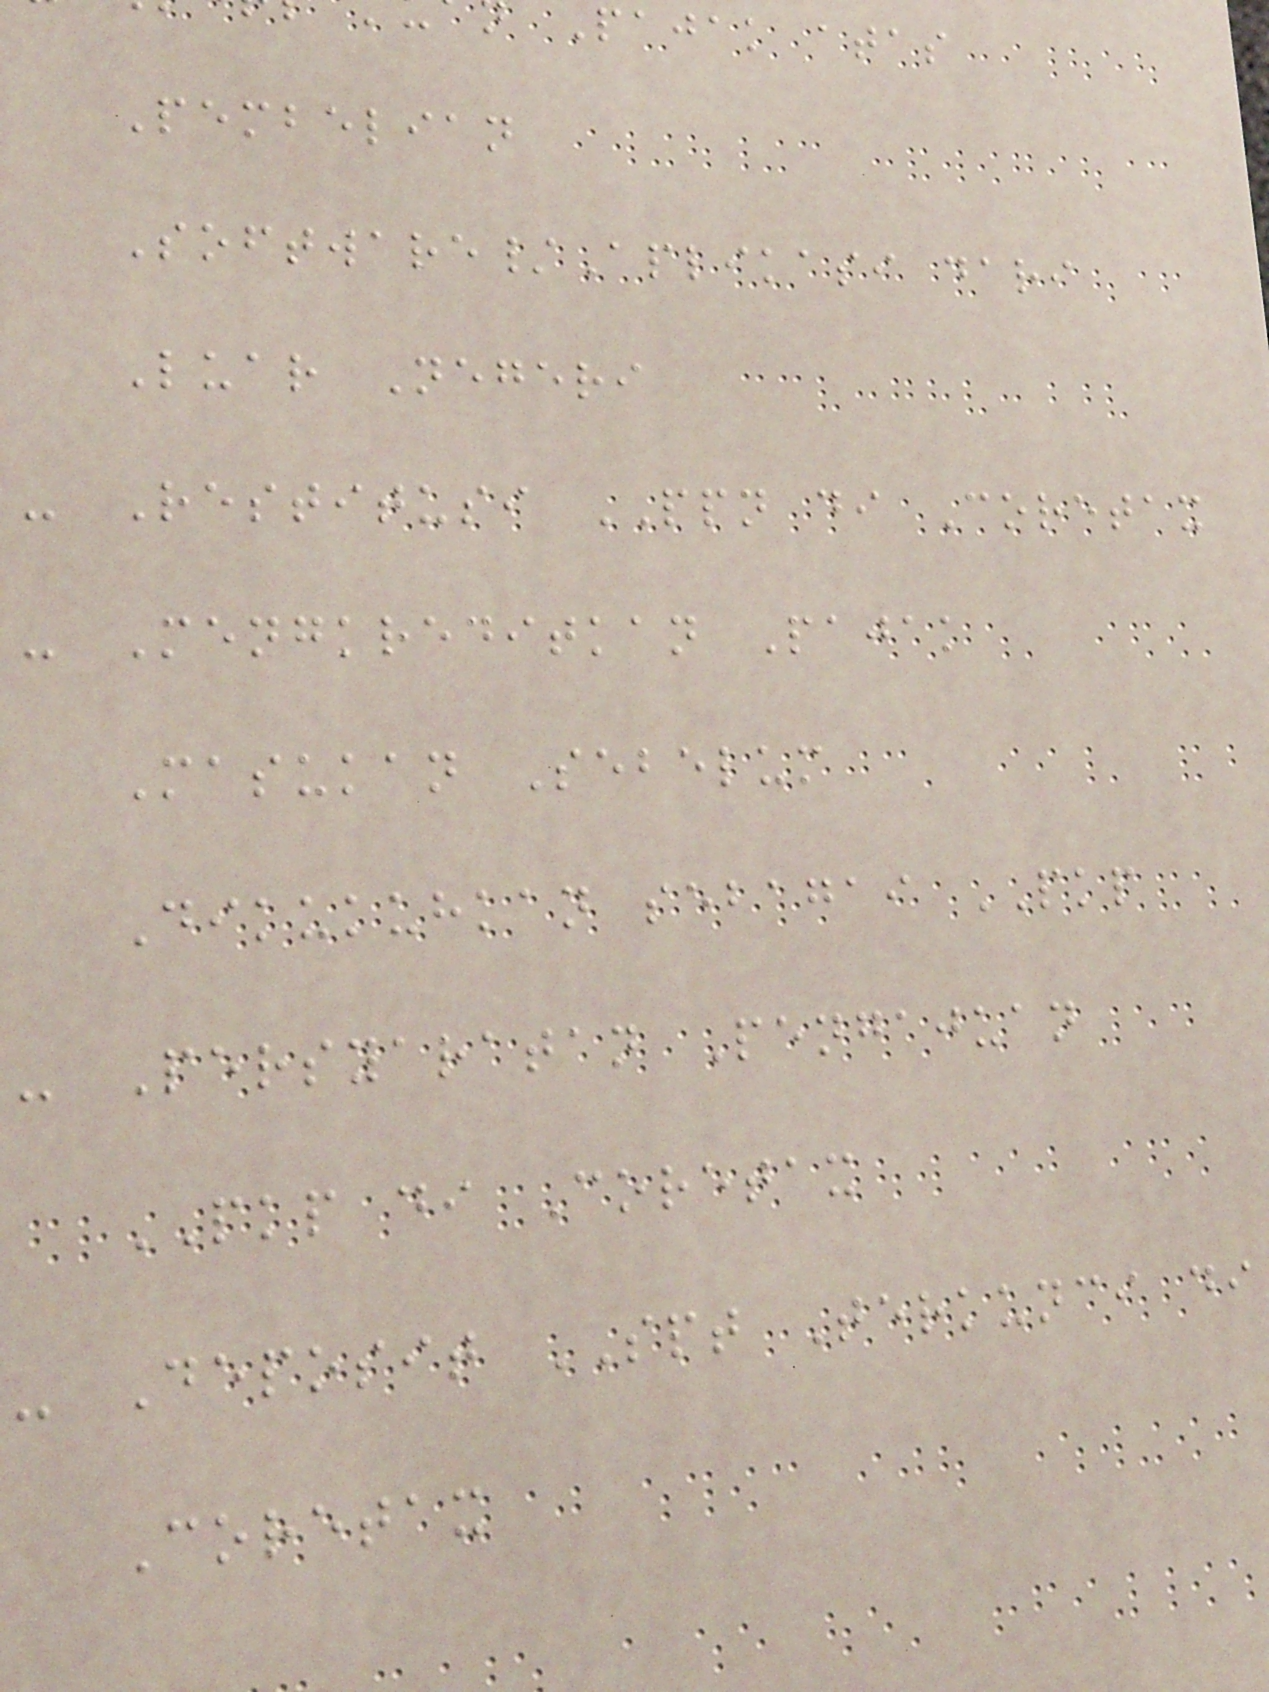Pajak atas
Pembelian
Software/Aplikasi dari
Luar Negeri
- Restitusi PPN di Coretax
- Mengkreditkan Pajak
Masukan Sebelum
Dikukuhkan sebagai PKP
- Persyaratan Pengajuan
PKP di Coretax
- Deposit SPT Terkunci di
Coretax
